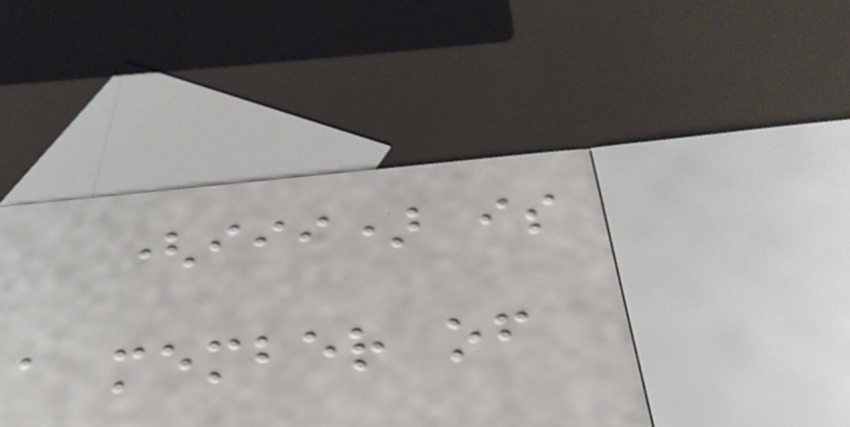(iii) is
a member of
